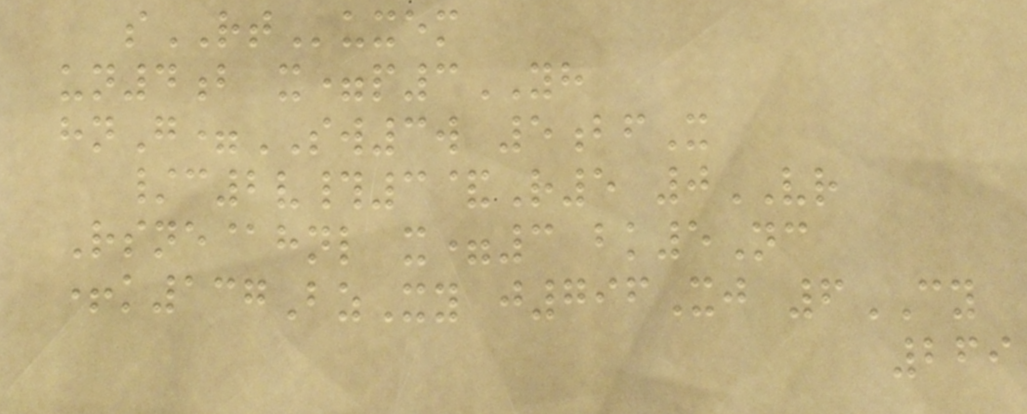sRTuxem
un4b x=p3YH
hnG=SW3w 5bfX
/c2v#3&R5 0VR
Rsne@hnl x=3 bk5Nc
+k137BzXy j796Xj 6CY
269
